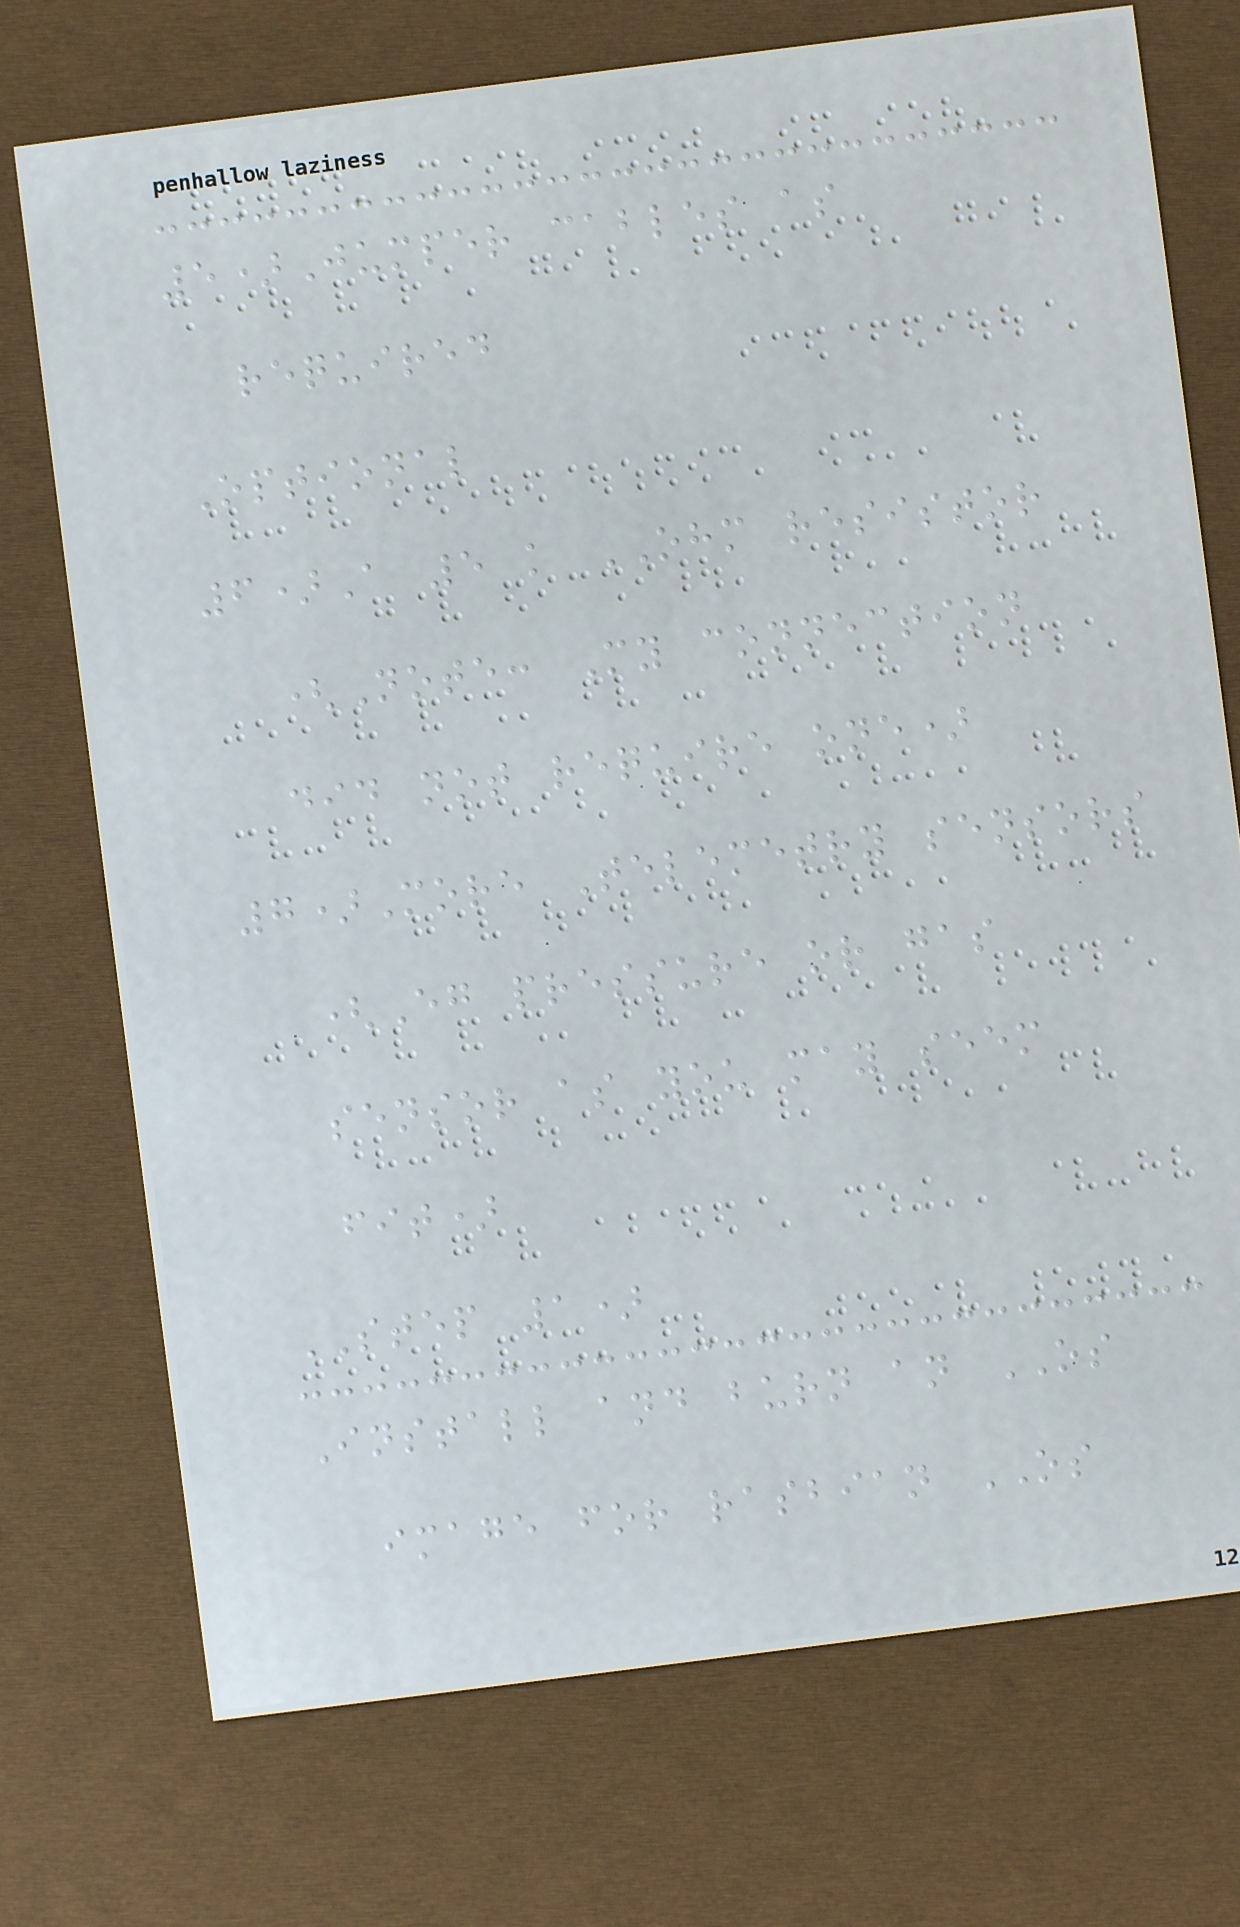5)Jumper cables as
required
Optional
6)A 5 k OHM resistor
(Note: My connection
did not require one)
7)More Telemetry sensors
(Eg pressure or gas
sensor as you may seem
fit)
STEP 1)
Install and burn an OS
image for rasbian OS
